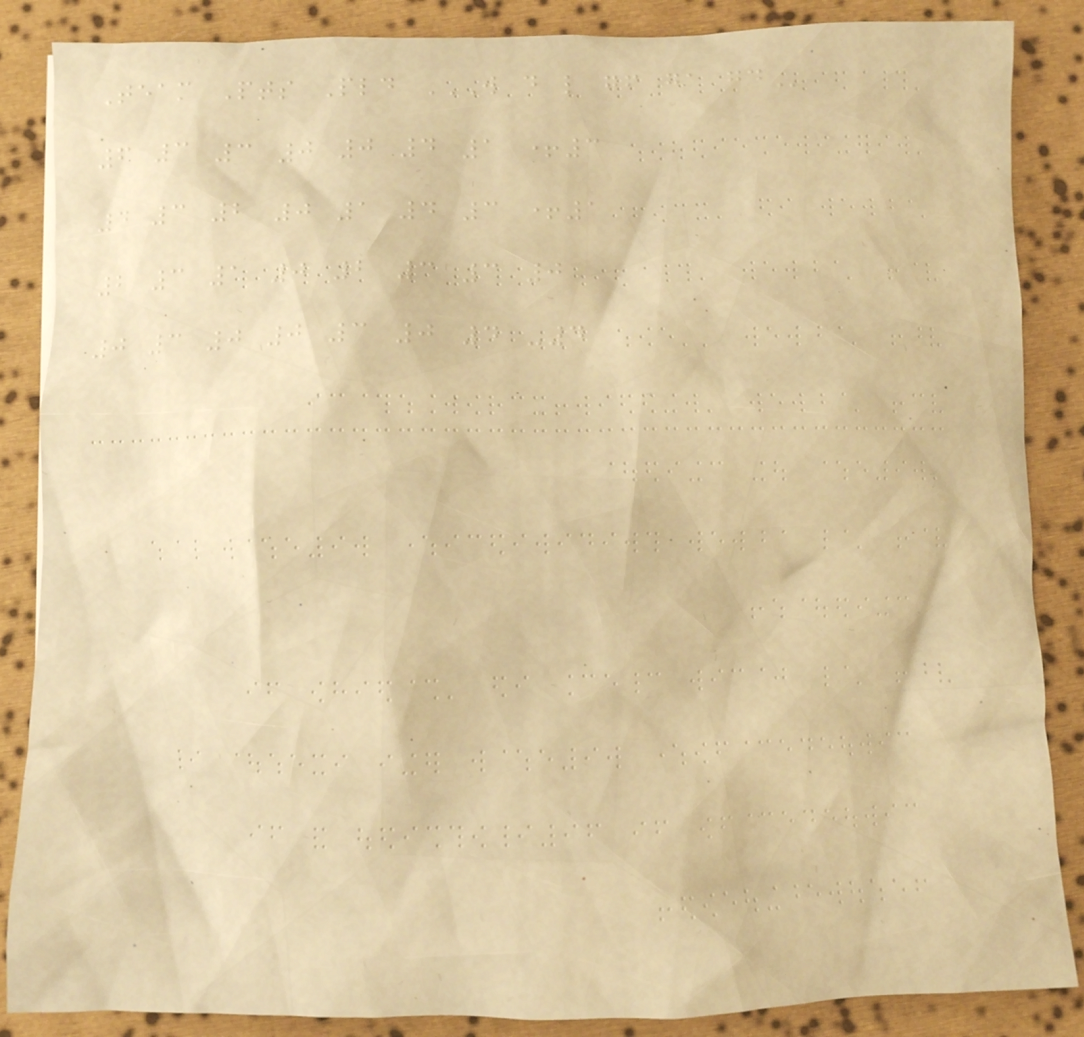Team Pts Pld W D L GF GA GD
6 3 3 0 0 4 1 +3
4 3 2 0 1 4 3 +1
2 3 1 0 2 3 3 0
0 3 0 0 3 0 4 -4
